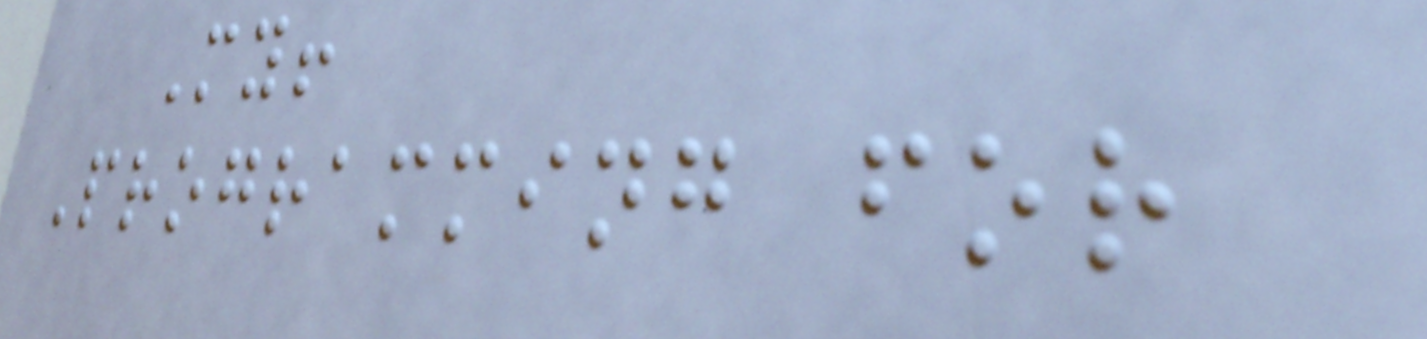My!
Programming for
